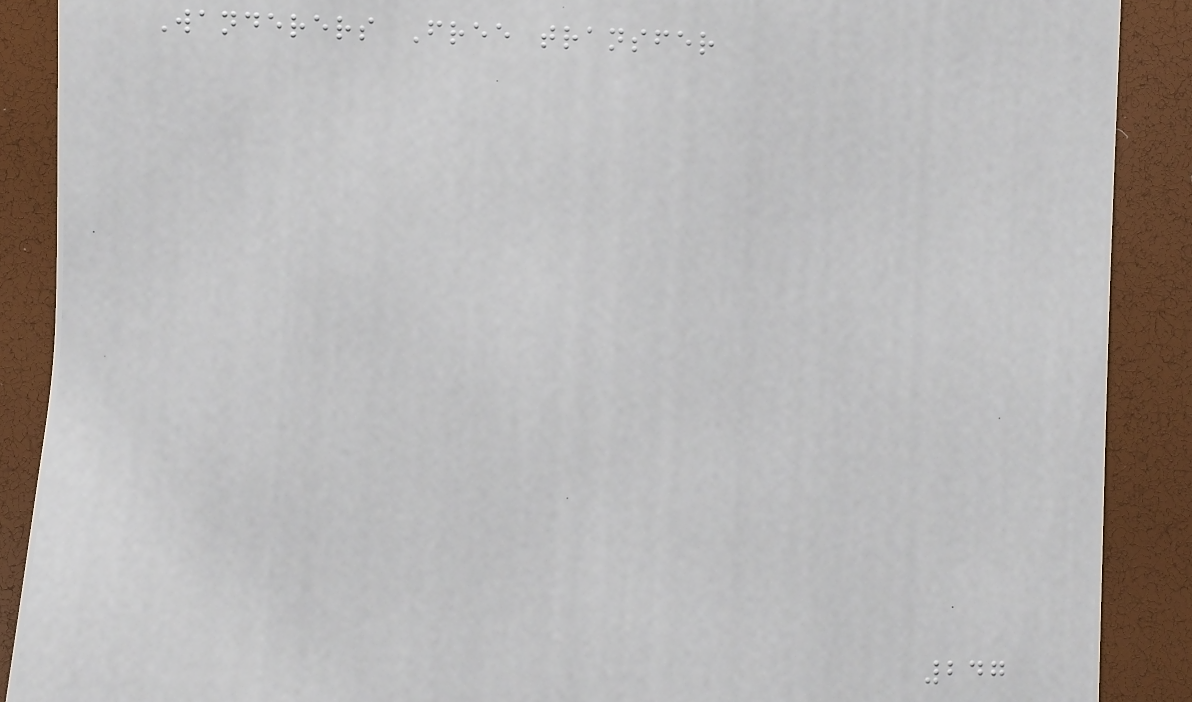Wanderers Free transfer
247
